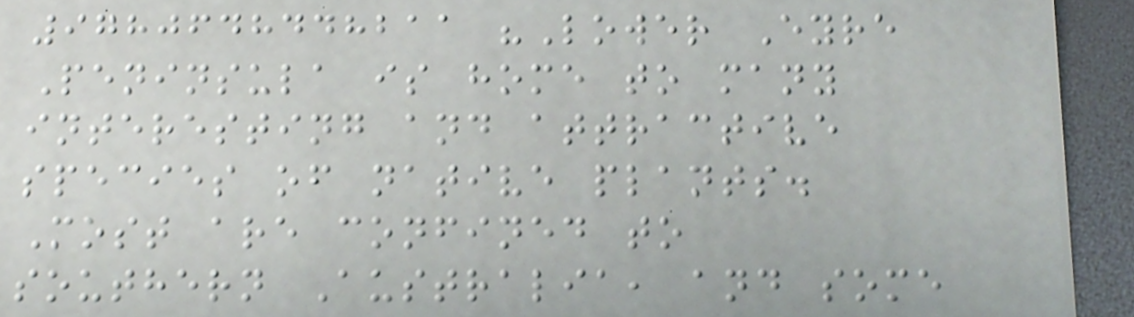9780648448211 "Lower Eyre
Peninsula is home to many
interesting and attractive
species of native plants.
Most are confined to
southern Australia, and some
